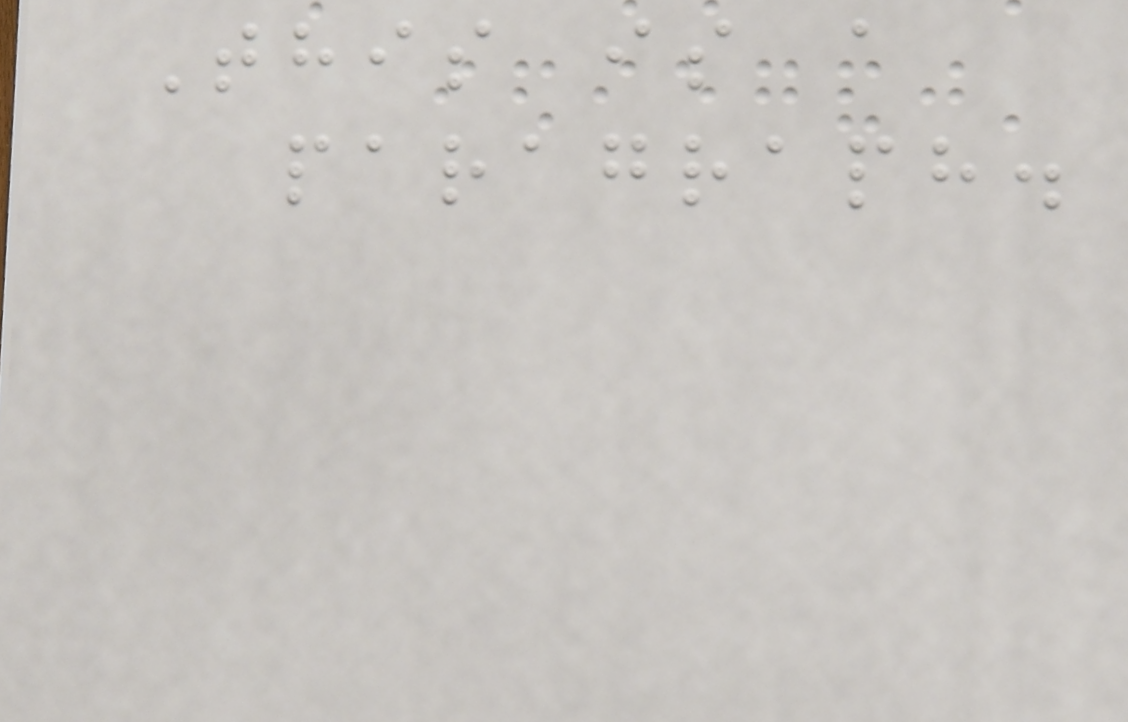This is a
paragraph.
